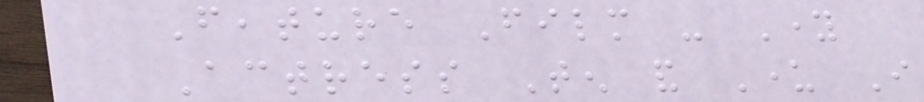Feature Film - Young
Actress Ten and Under I
